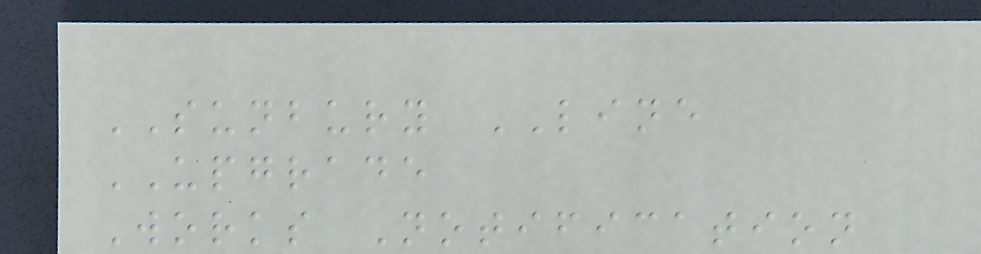SUNBURY LINE
UPGRADE
Works Notification
